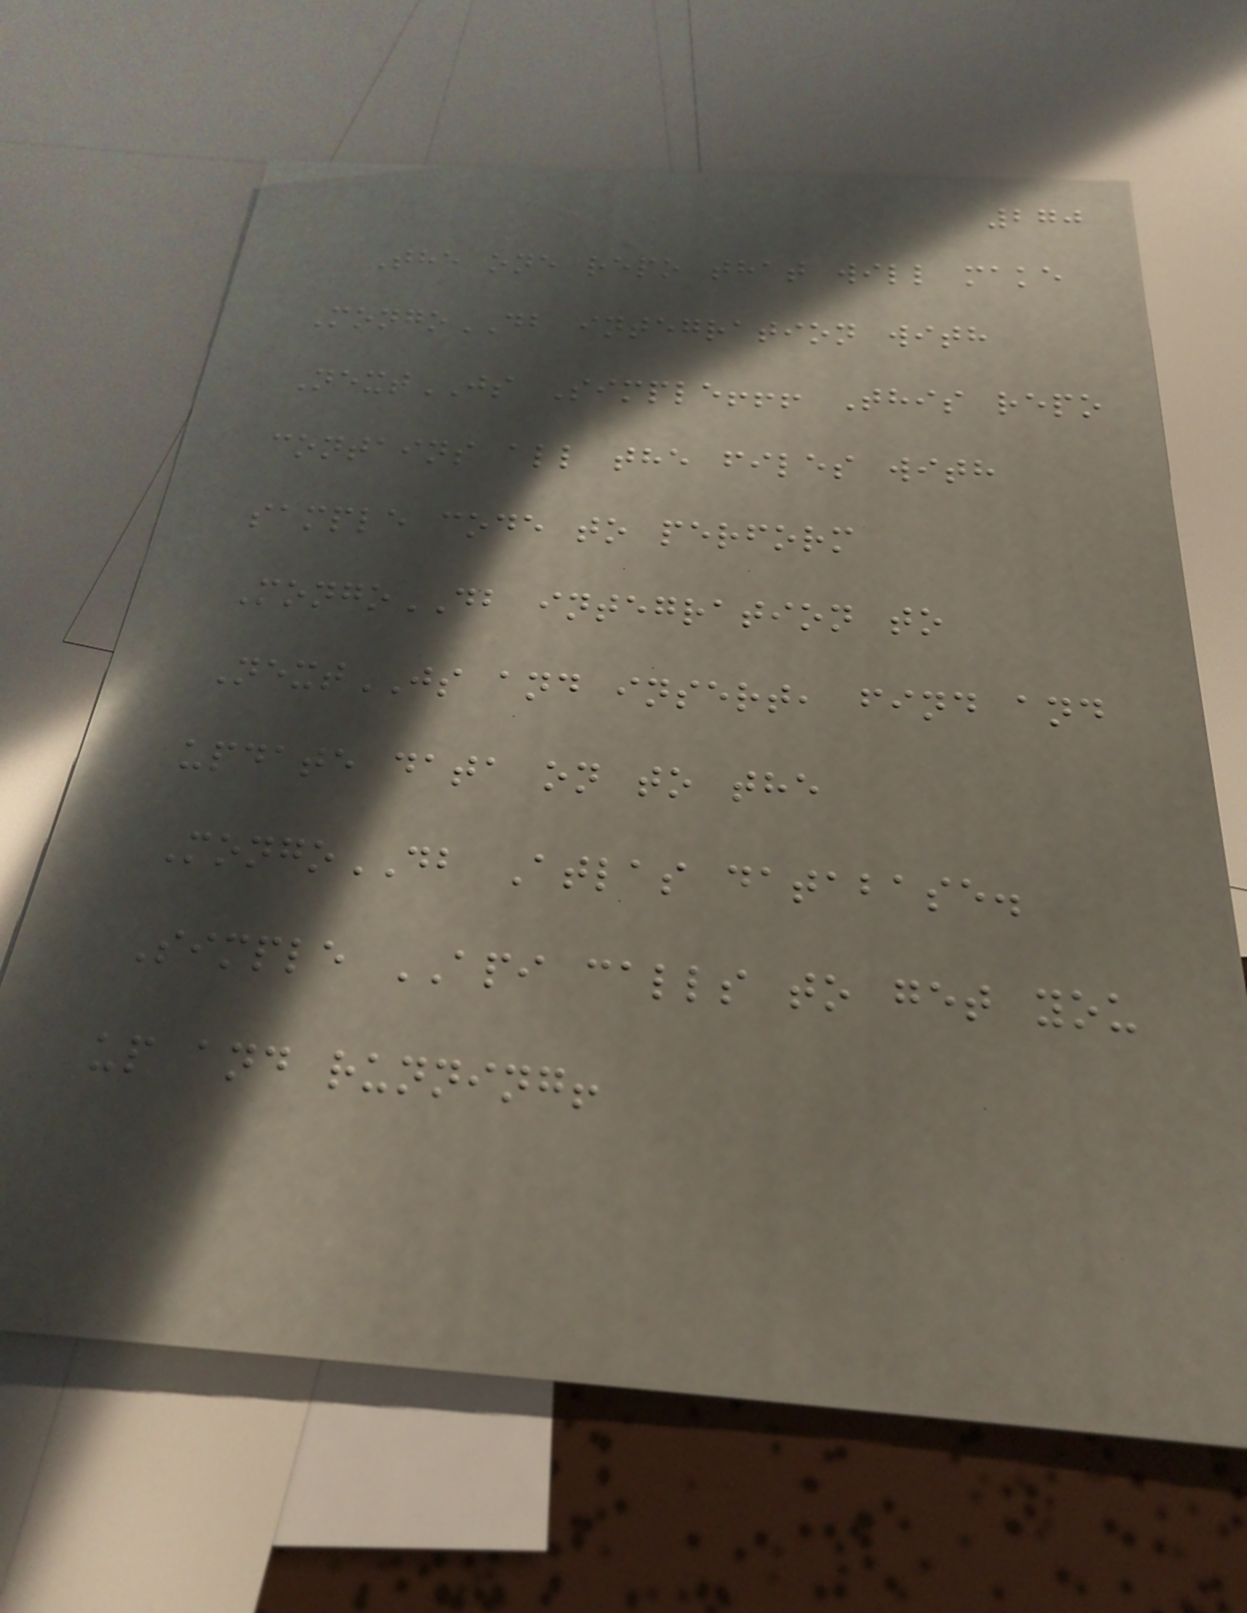270
The one repo that will make
MongoDB integration with
NextJS Simple!!! This repo
contains all the files with
sample code to perform
MongoDB integration to
NextJS and insert, find and
update data on to the
MongoDB Atlas database.
Simple API calls to get you
up and running!
